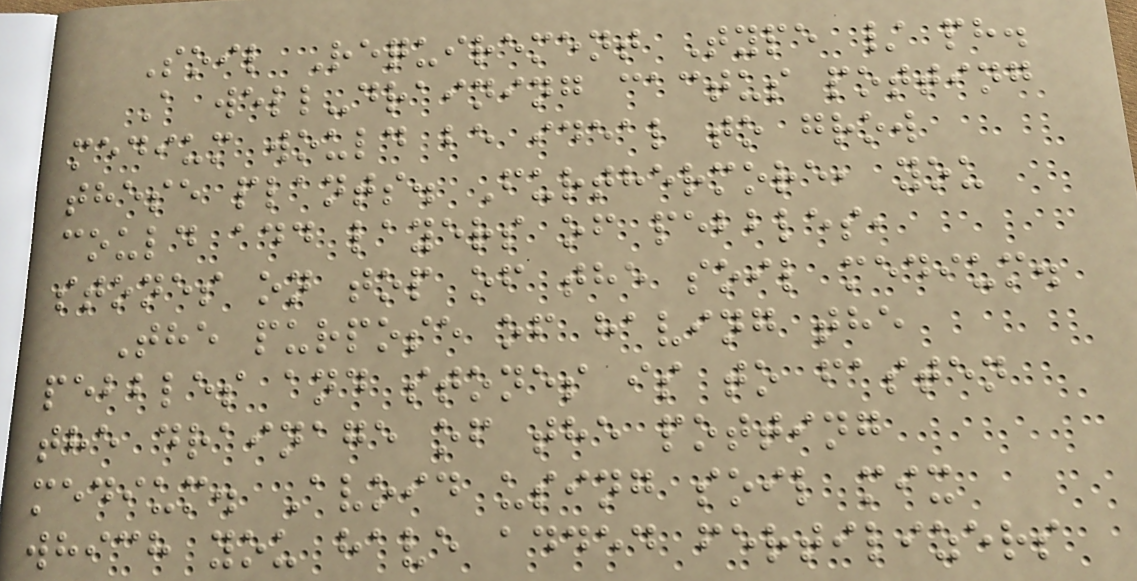Soil Requirement Type / ph.
A well-draining cactus potting
medium would be ideal to grow
these plants. Furthermore, you
could add layers of pebbles,
stones on top of the soil medium.
The purpose of having the
pebbles and stones is to fasten
the drainage of the potting
medium. Avoid using soil mix
which you have added fertilizers
